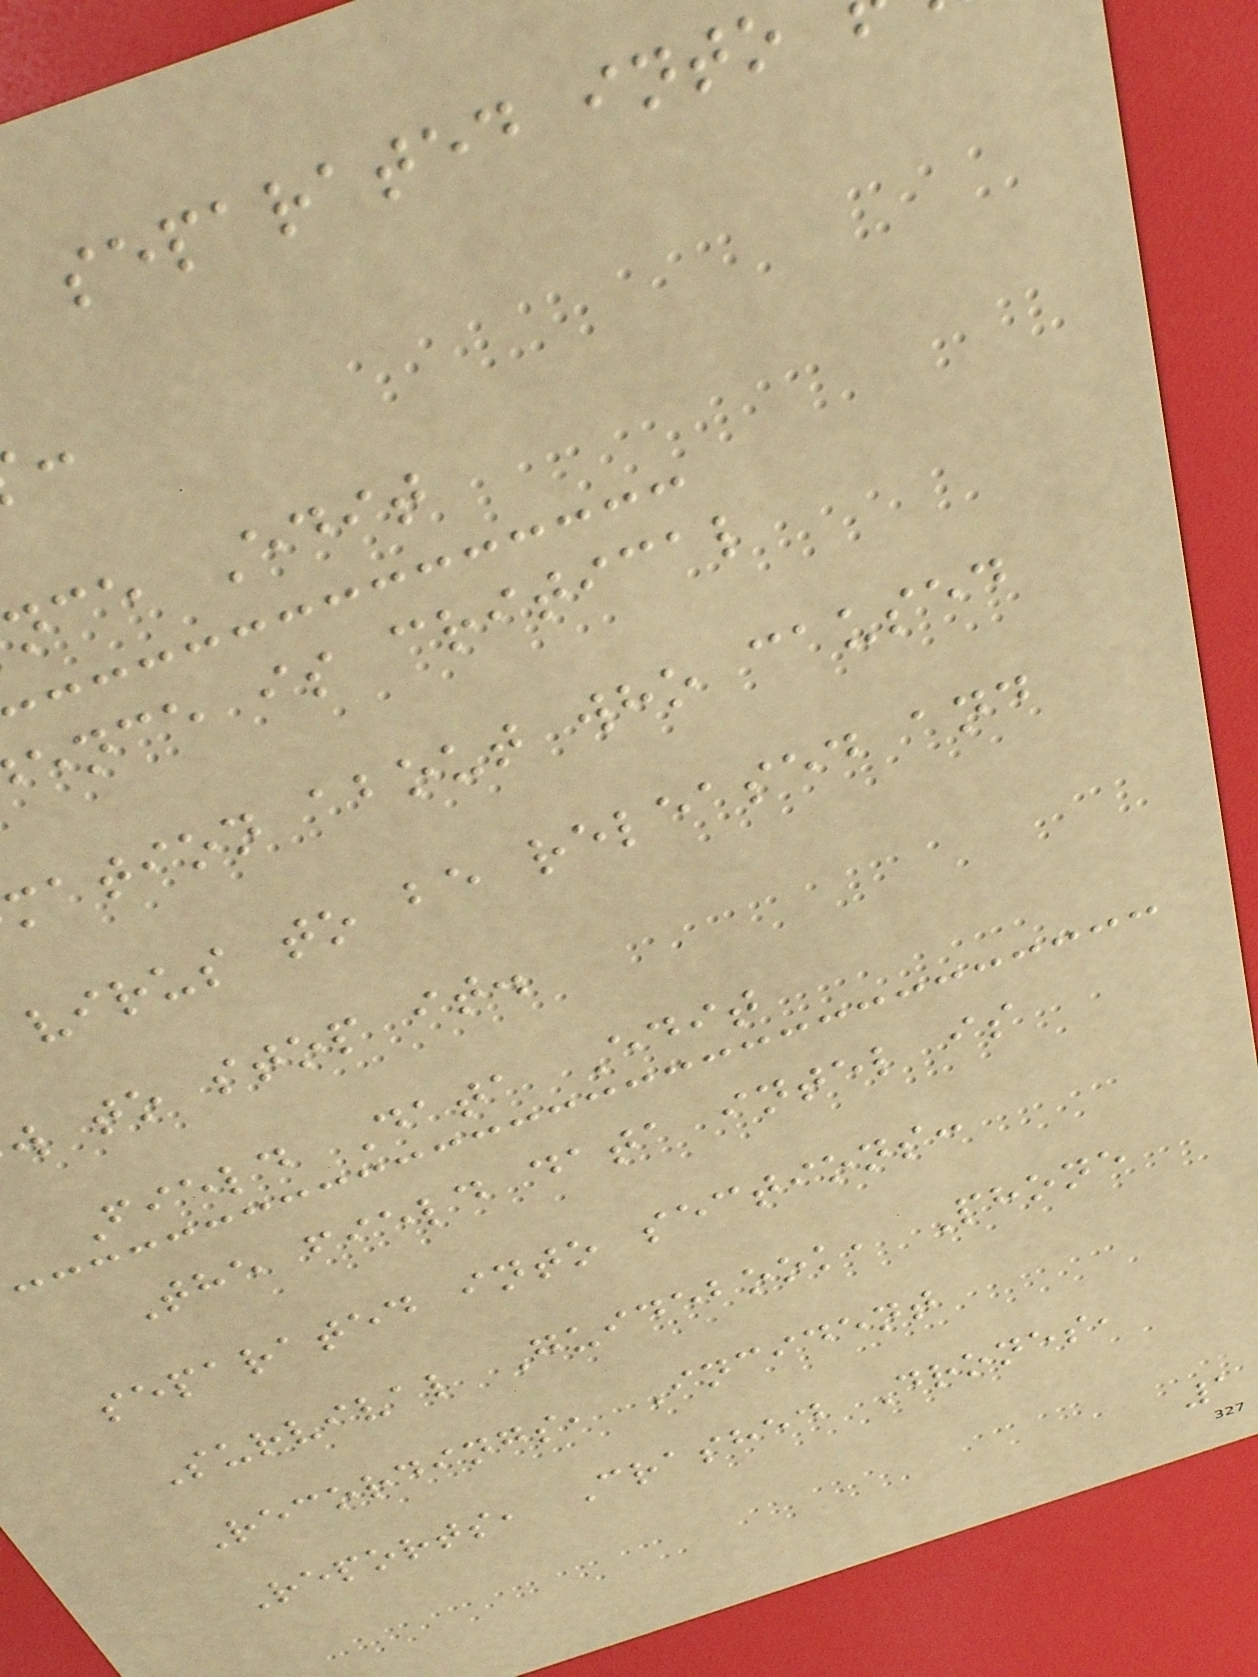separated into
nce Edit
ence is critical
mation about who caused
virus to be released and
w to stop it.
Field Data Edit
The field data intel is
separated into sections:
Survival Guidebook, Phone
Recordings, Incident
Reports, Crashed Drones,
1
